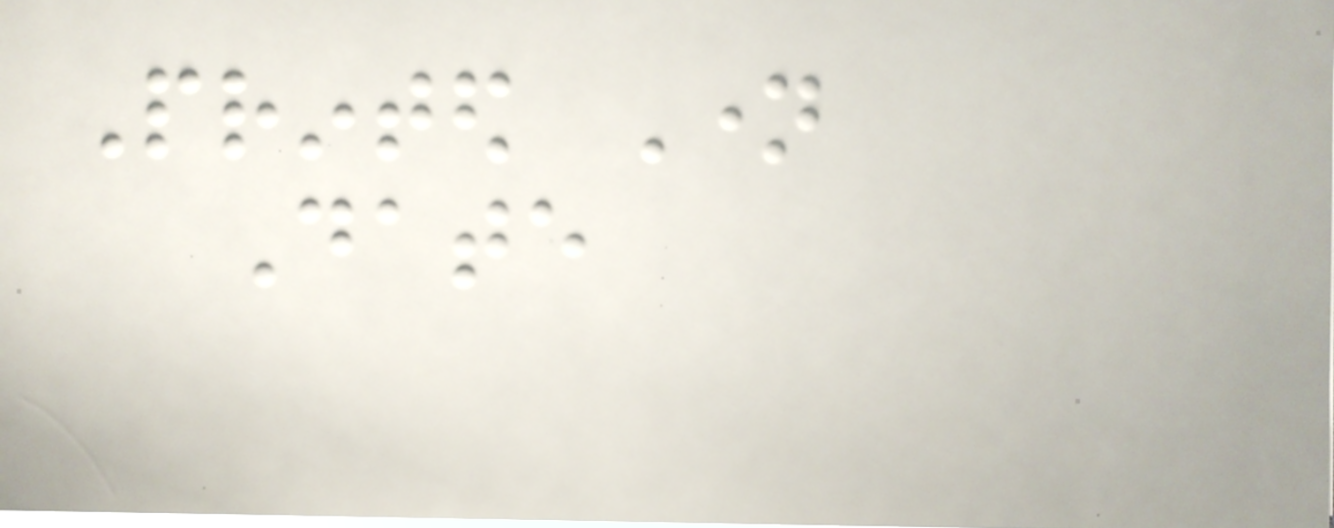Printed Name
Date
